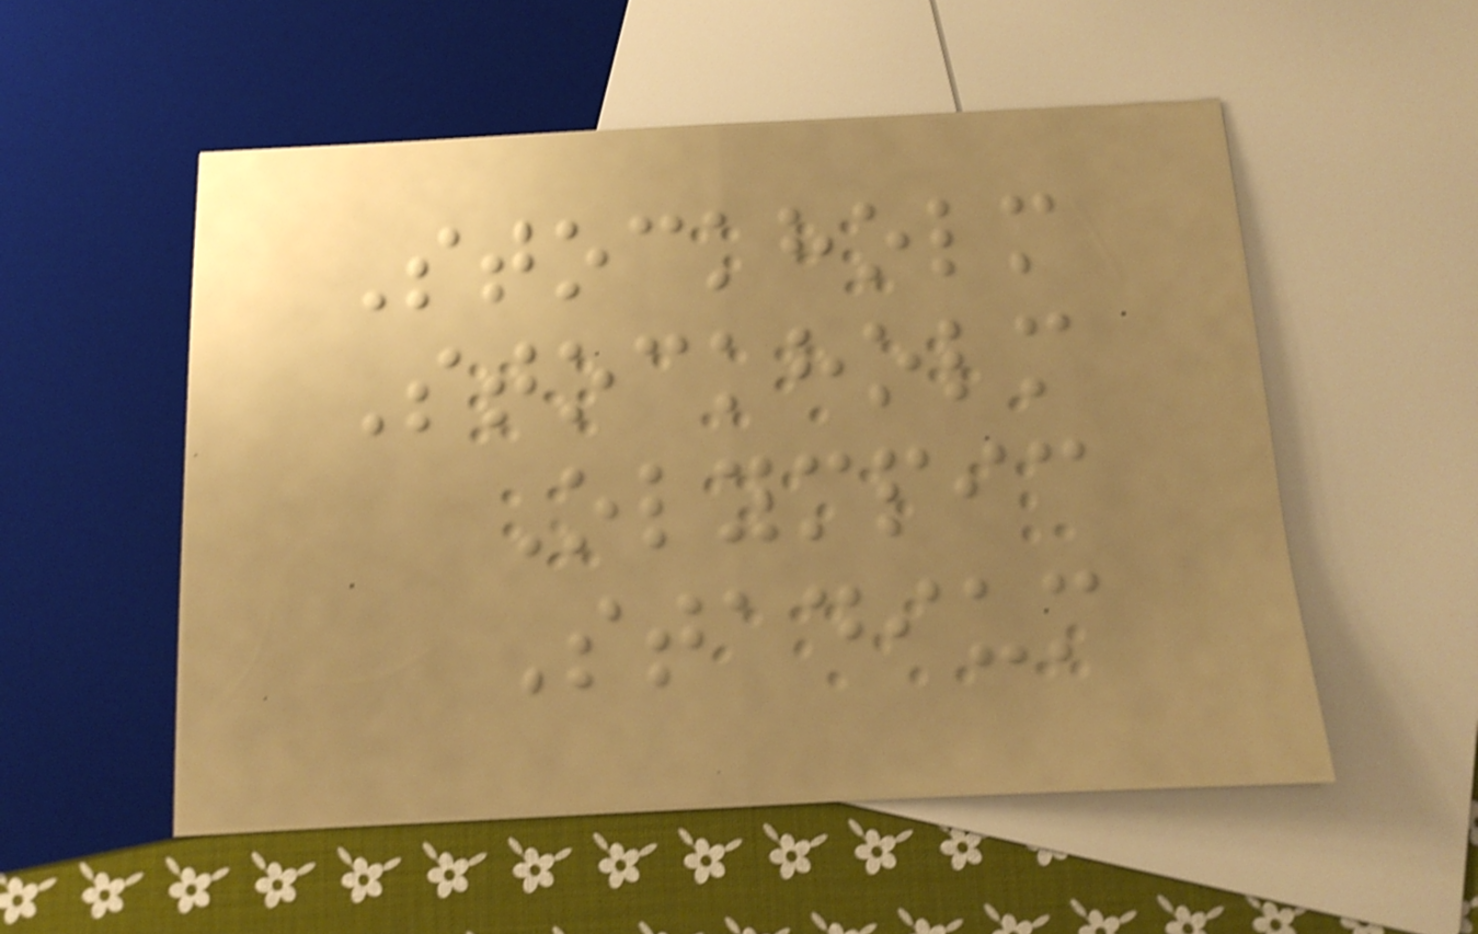Stockholm
Stockholm
Olympic
Stadium
